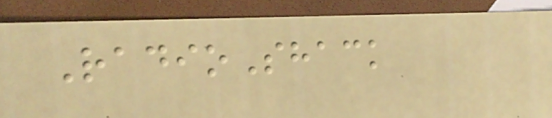RadioShack
